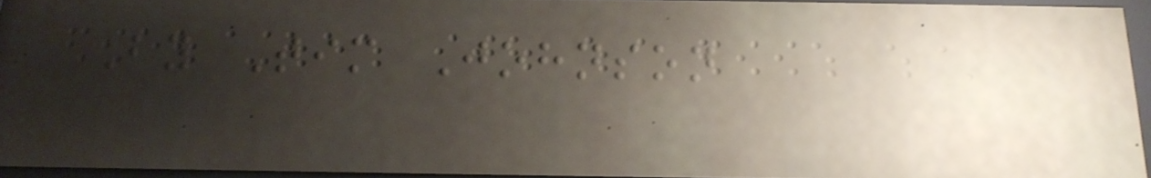By Tim Johnson
